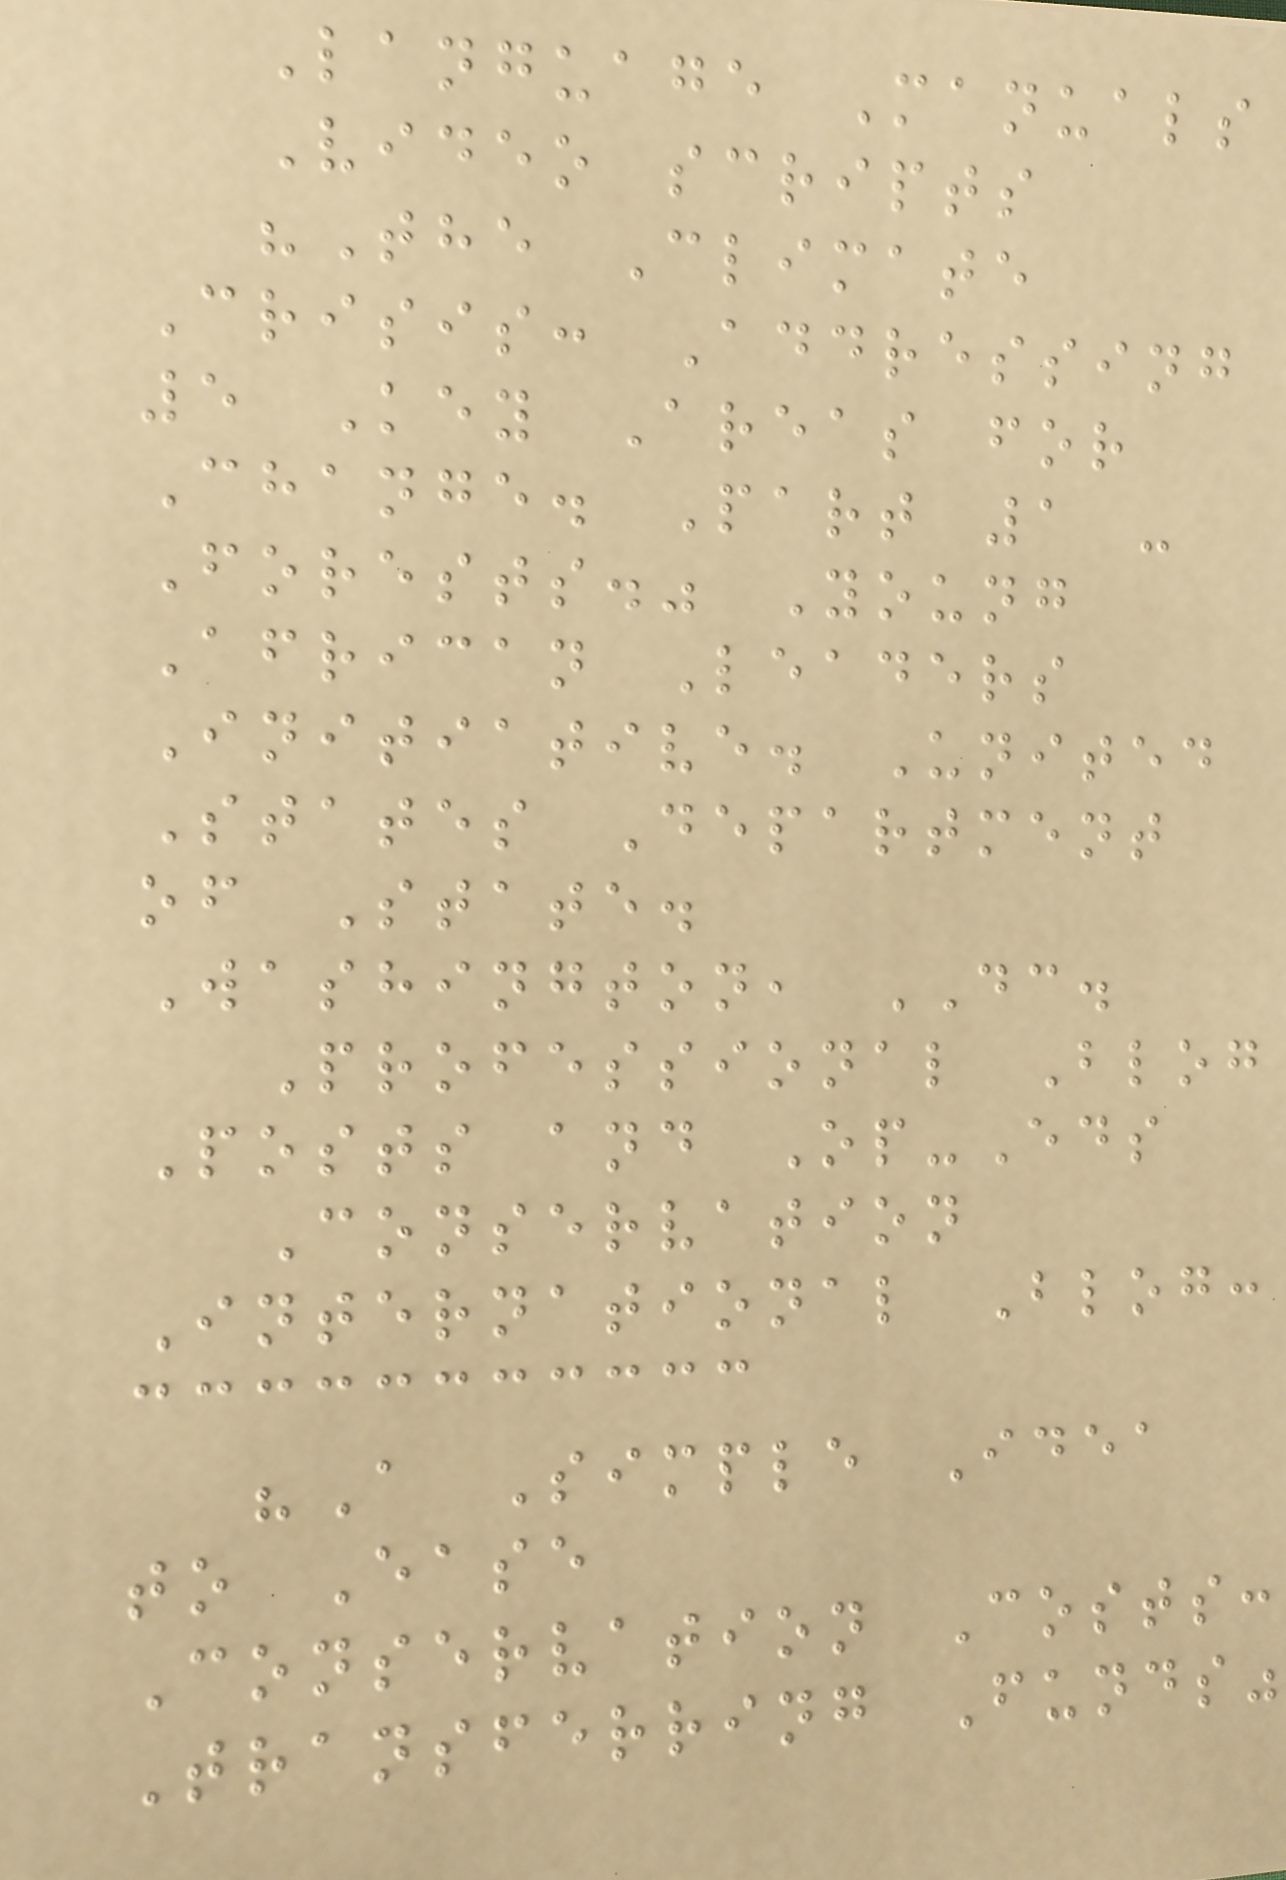Language Manuals
Video scripts
"The Climate
Crisis: Addressing
5 Key Areas for
Change. Part 1 -
Forests." Young
African Leaders
Initiative. United
States Department
of State.
Washington, DC.
Professional Blog
Posts and Op-Eds
Conservation
International Blog:
"A Simple Idea
to Ease
Conservation Costs:
Transferring Funds"
